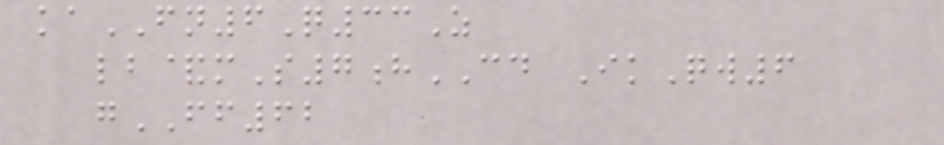kaFN6Q33Z
lb&mS7hCD IkQw6
gFF62
